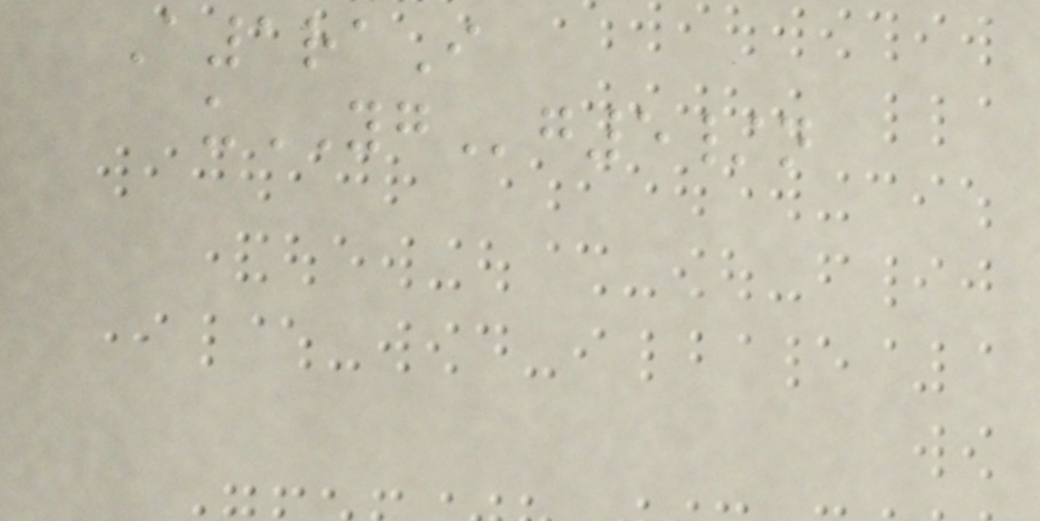A1raI
uYGg5/n
